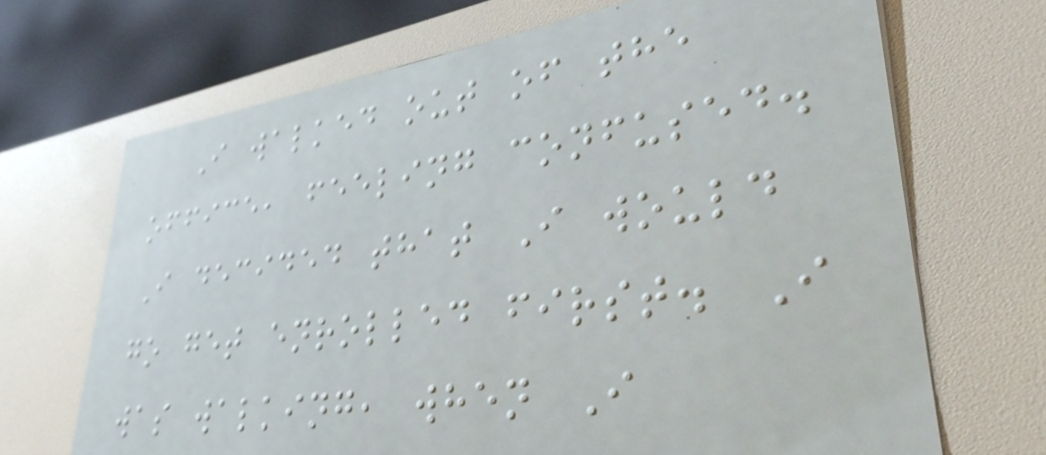I walked out of the
office, feeling confused.
I decided that I would
go get enrolled first. I
was walking, when I
